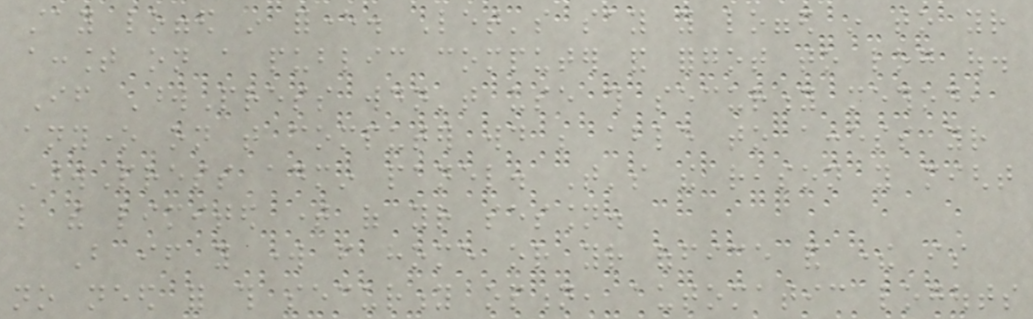stay logged in forever. Let's say you logged in to your
account on a public computer and forgot to log out.
If WordPress wouldn't use this security method,
anyone on that computer would be able to access your
WordPress admin panel. That's the reason you might
like the limited time of your session.
But if you work from home or your office and there is
no need for this security option, automatic logouts
